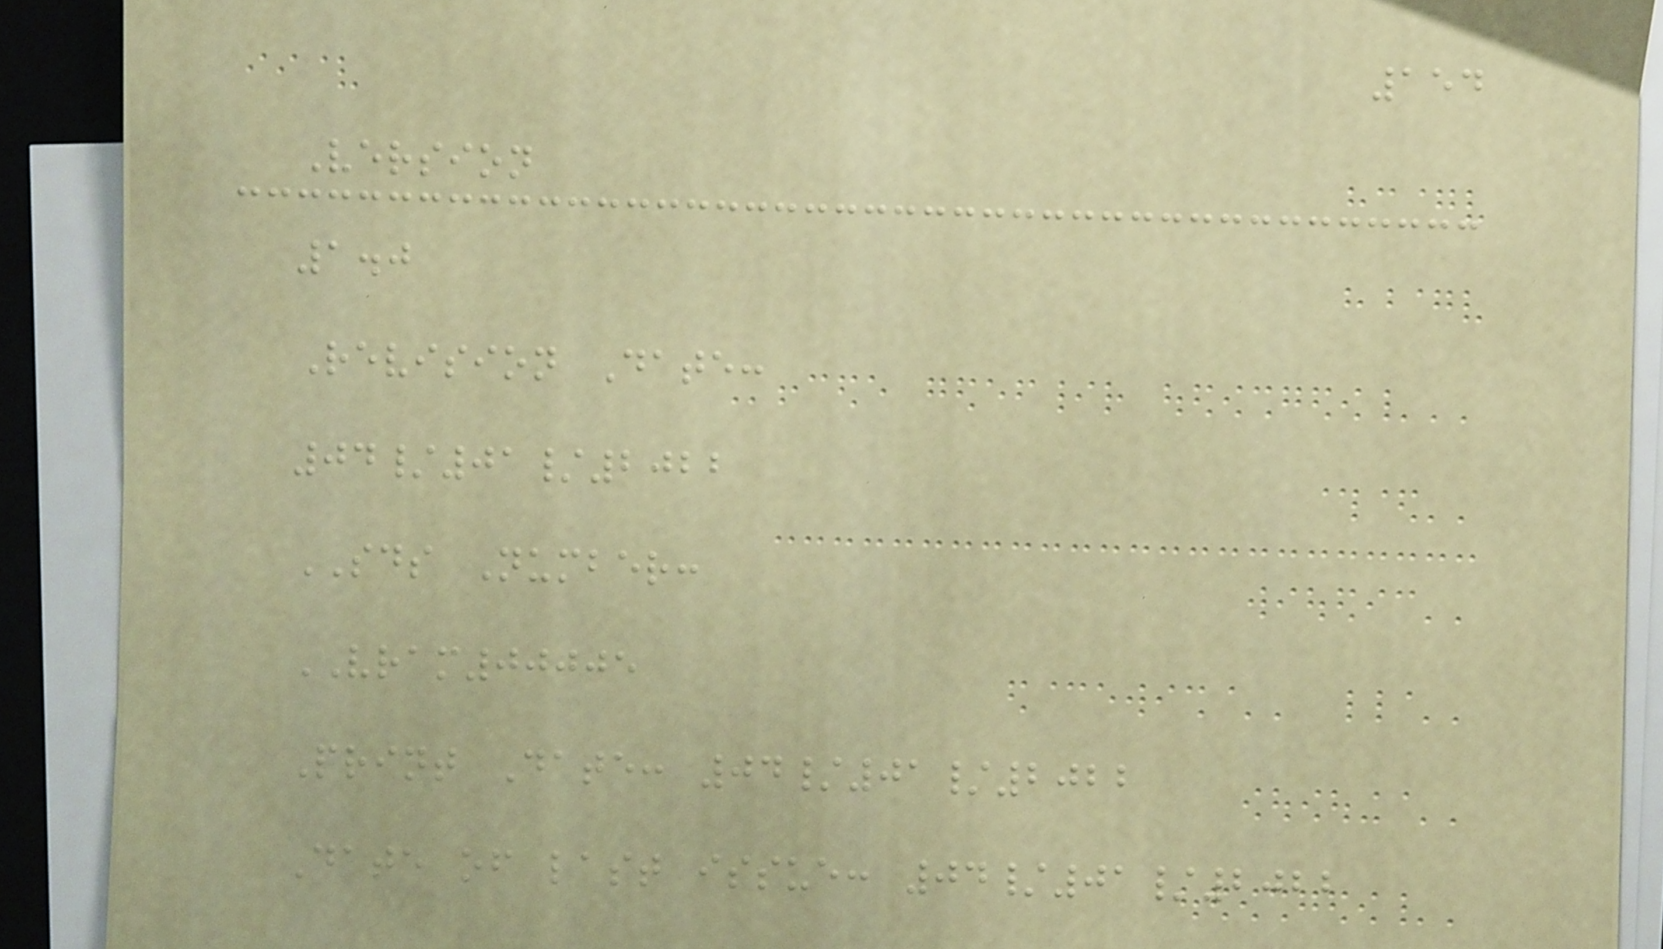154
Version
1.0
Revision Date:
04/01/2022
SDS Number:
VRAM00005
Print Date: 04/01/2022
Date of last issue: 04/01/2022
